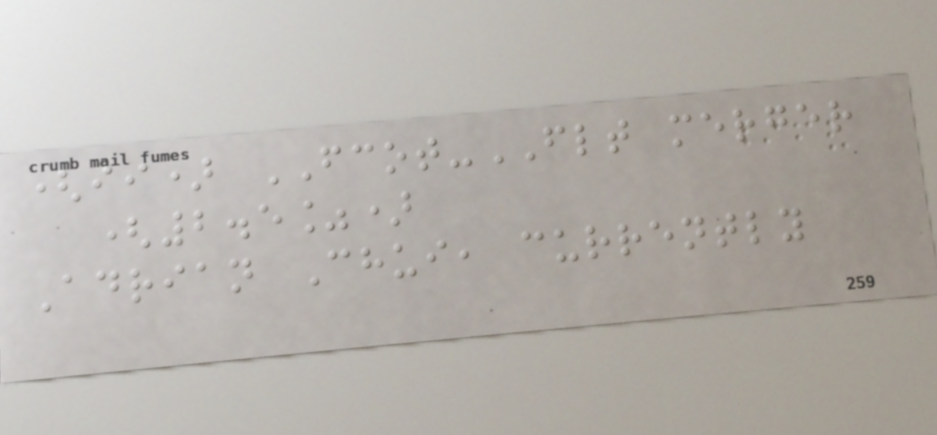(ii) FCOT-FLT merger
(2.5%)
Adrian Chui, currently
